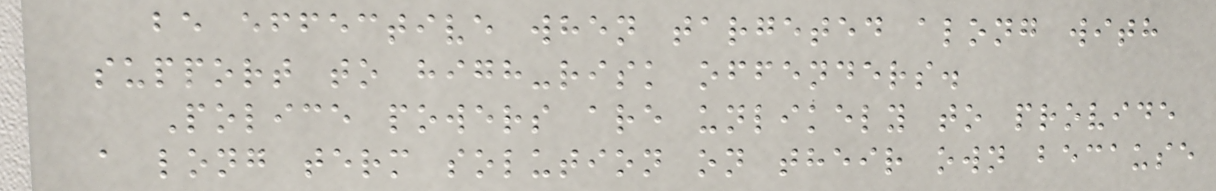be effective when targeted along with
support to high-risk offenders.
Police powers are unlikely to provide
a long term solution on their own because
